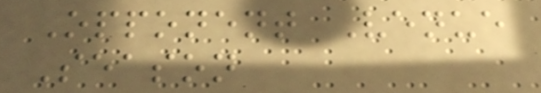Opponent Venue
Season
